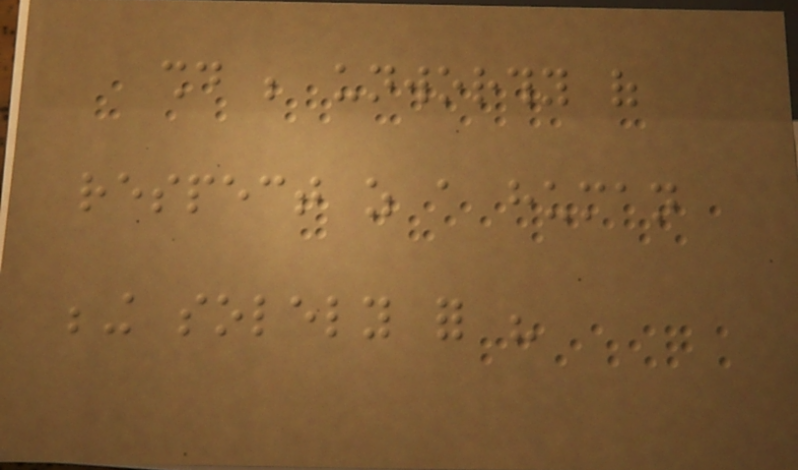should be unworthy of
respect as a human
being solely for his
